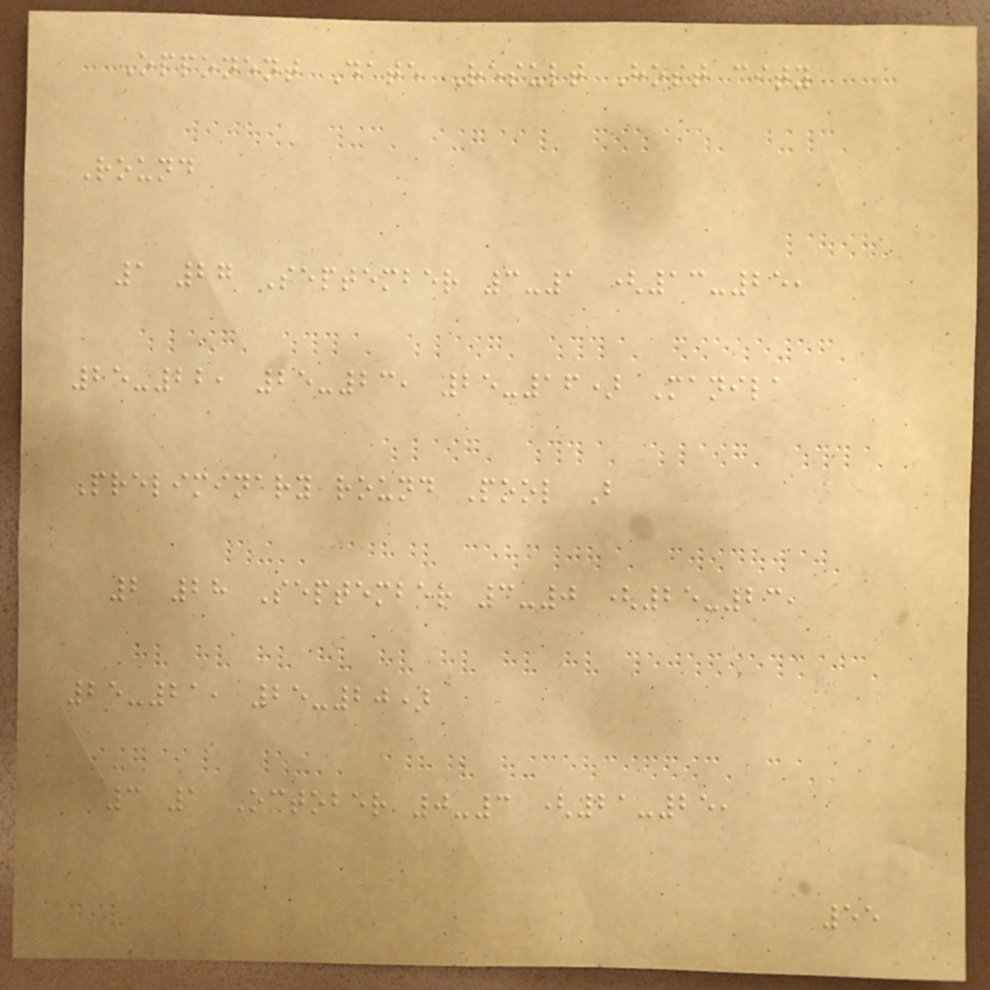Opponent Date Result Host city
Round
1 27 September 3-1 (13-25,
25-22, 25-23, 25-16) Manila
Preliminary round Pool B
2 28 September 3-0 (25-23,
25-21, 25-20)
3 1 October 0-3 (21-25,
55
